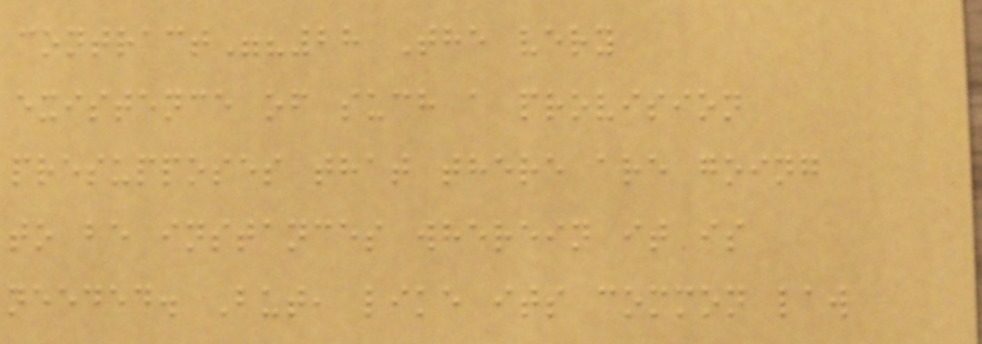contract"?28 The very
existence of such a provision
presupposes that there are going
to be instances wherein it is
needed. But, like its common law
